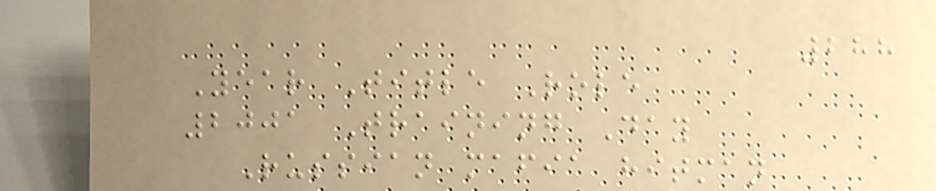288
Year Title Role
2001 Training Day
Russian mafia hitman
